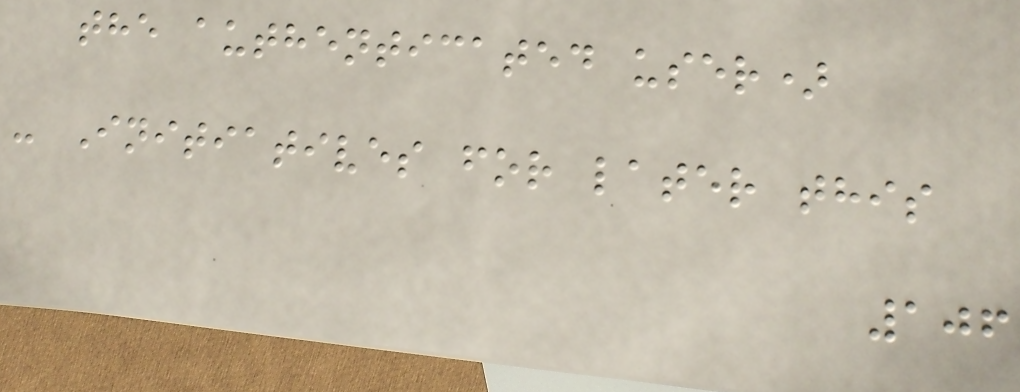the authenticated user)
- Initiatives for later this
106
